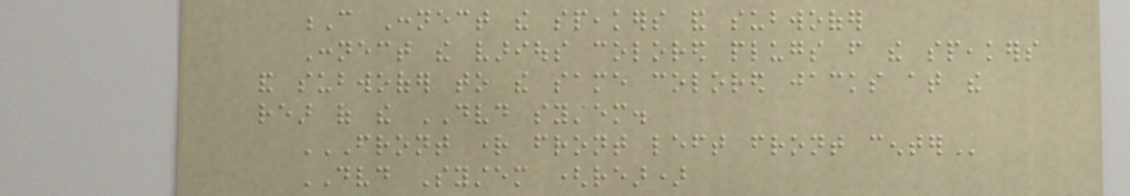C Connect the speakers and subwoofer
Connect the various colored plugs from the speakers
and subwoofer to the same colored jacks at the
rear of the DVD system.
FRONT RIGHT FRONT LEFT FRONT CENTER
DVD System (rear)
